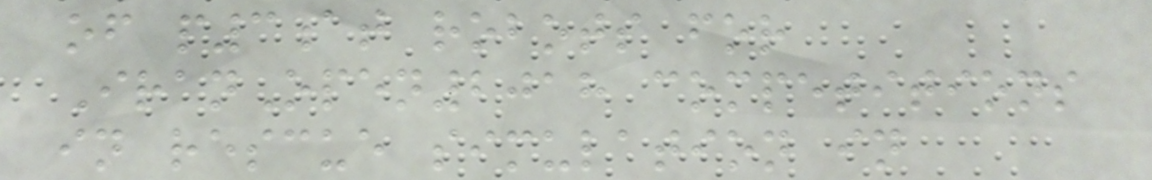of p3at robots for
IranOpen2018 competitions
in rescue simulation in
